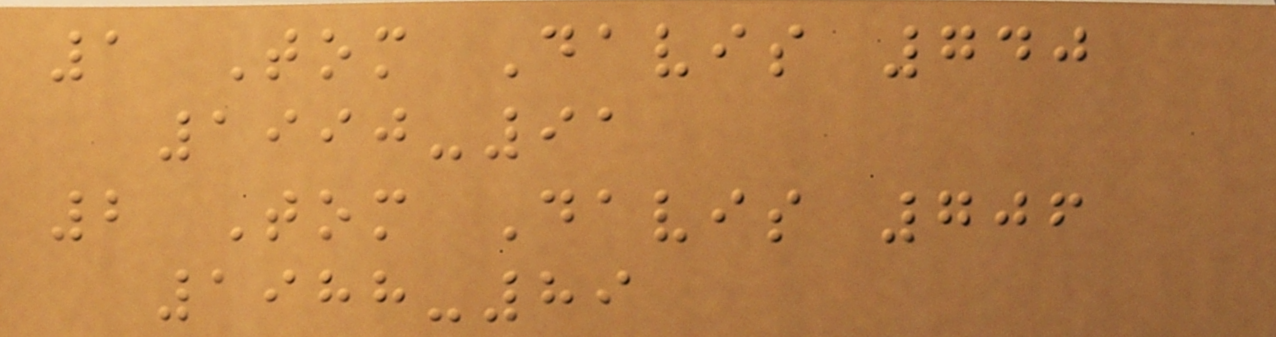1 Tom Davis 740
1990-91
2 Tom Davis 706
1988-89
